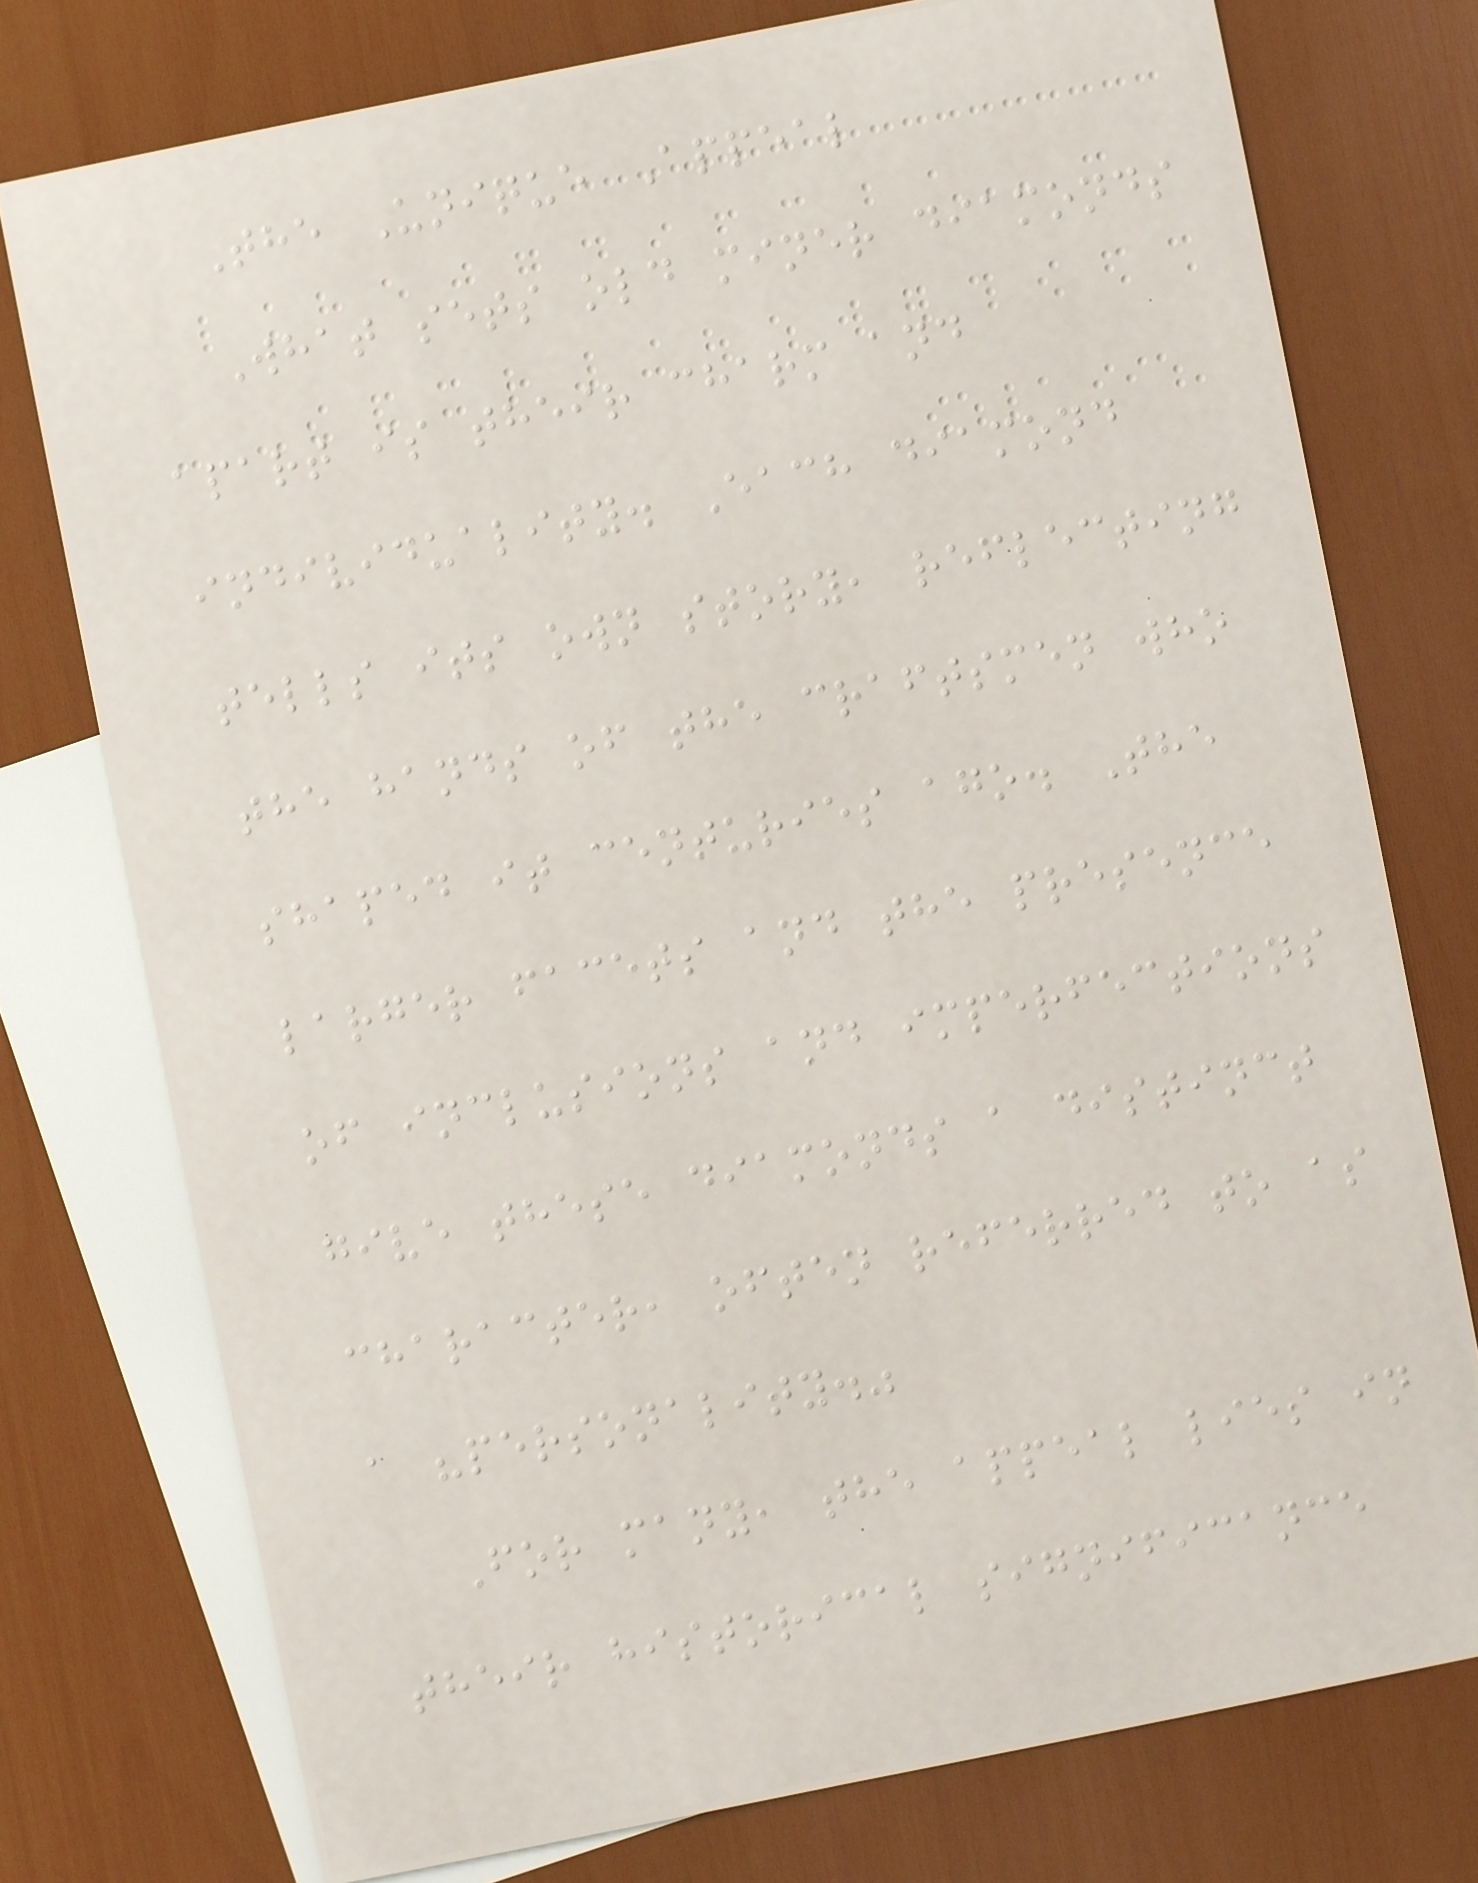The Unique Appeal
What sets old miner diamonds
apart is their charm and
individuality. Each diamond
tells its own story, reflecting
the hands of the craftsmen who
shaped it centuries ago. The
larger facets and the presence
of inclusions and imperfections
give these diamonds a distinct
character, often referred to as
a "personality."
For many, the appeal lies in
their historical significance
